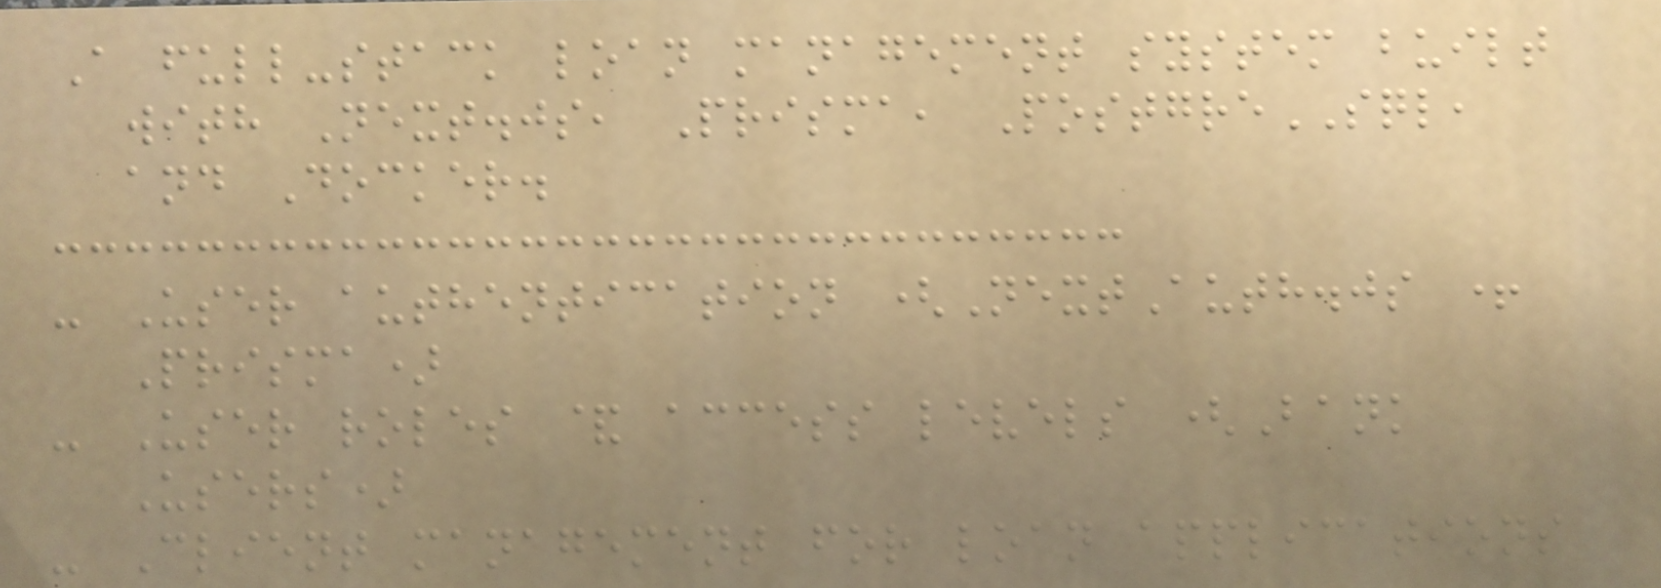A full-stack loan management system built
with Next.js, Prisma, PostgreSQL,
and Docker.
- User authentication (NextAuth.js +
Prisma)
- User roles & access levels (Bank
Users)
- Client management for loan applications
